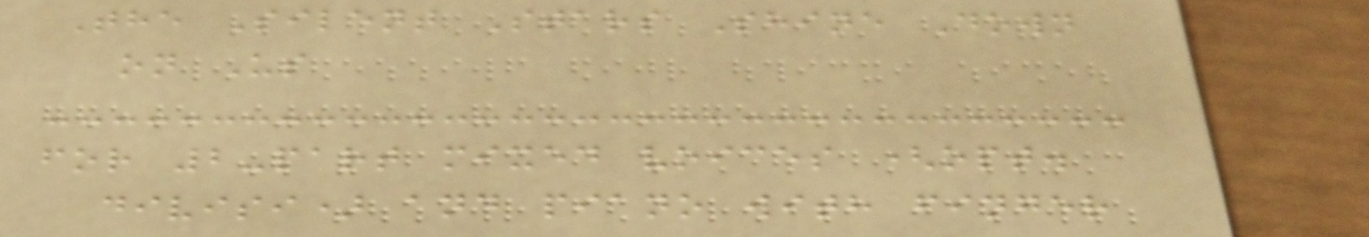The Silent Stars Shine Down
on Us
for 2-part mixed voices (opt.
divisi) and piano with finger
